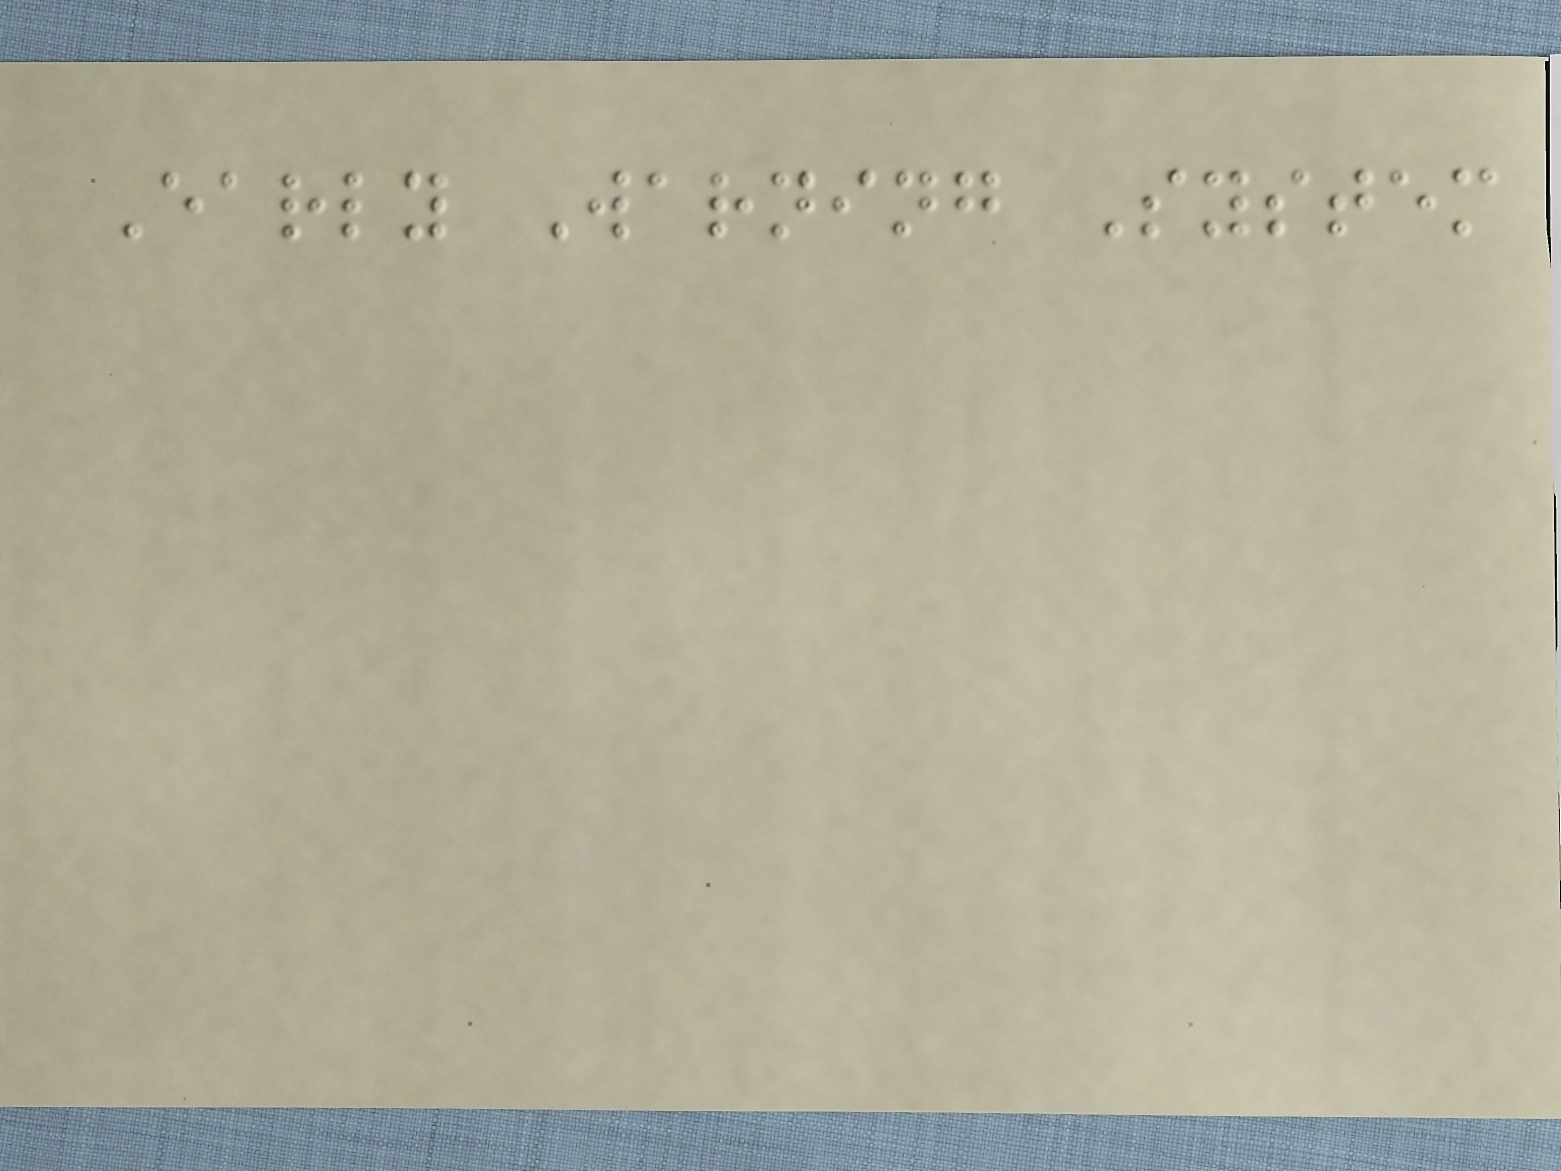Early Warning System
